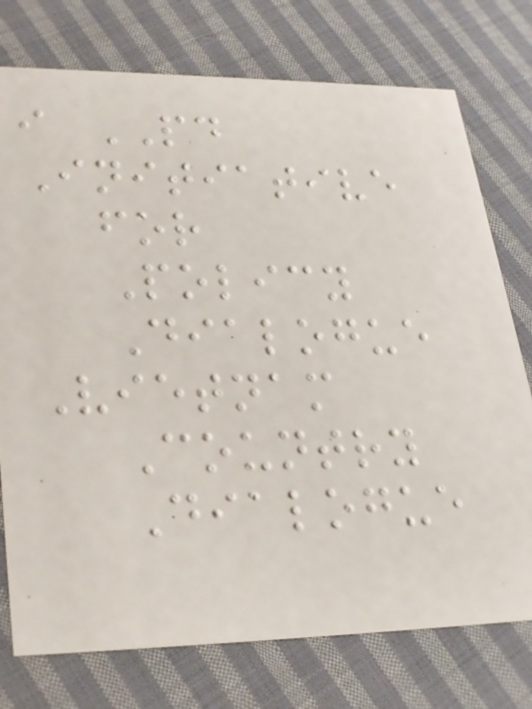i PD
Initiative
for
Policy
Dialogue
Vietnam
Country
Dialogue
